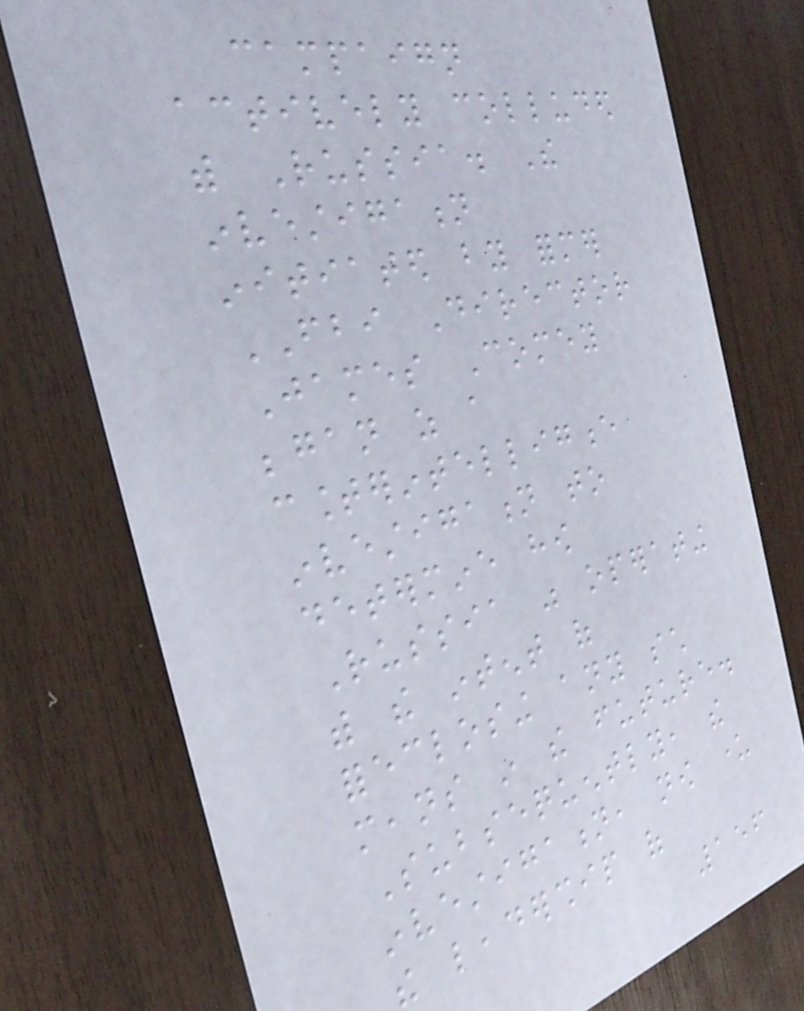campaign
actively colluded
with Russia. The
investigation
initiated by former
FBI Director
James Comey
began as a
counterintelligence
investigation to
determine how
Russia was operating
with the intent of
foreclosing any such
means in the future.
Subsequently, the
investigation, now under
the leadership of
156
